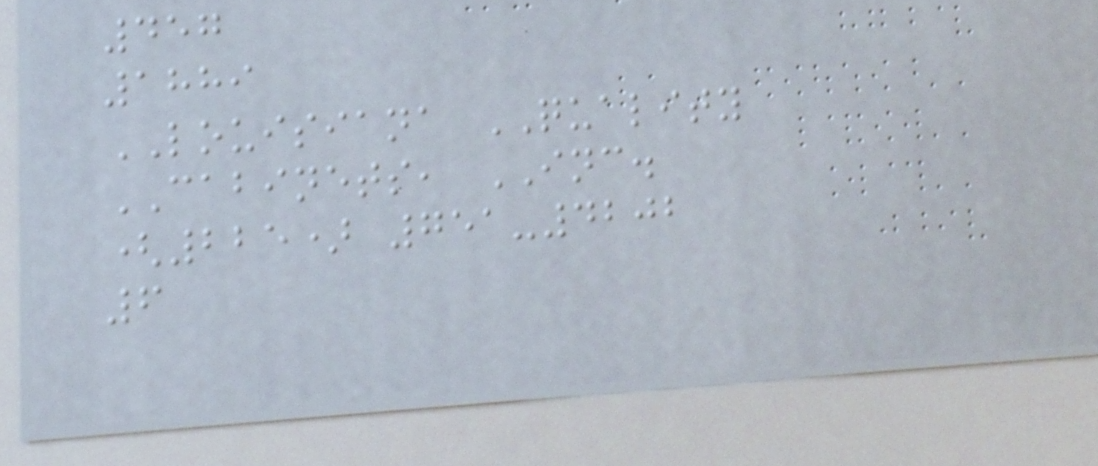457
1889
LOUISIANA QUALITY
CABINETS, INC.
(225) 751-4202
6
